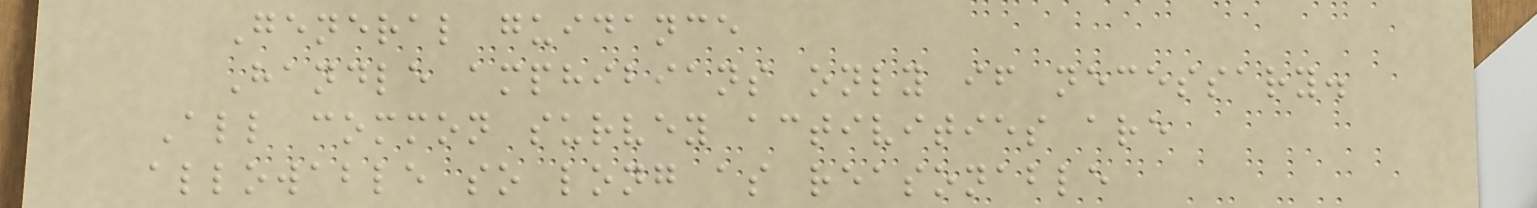General guidance
Handle amphibians only if necessary.
All common survey activities are
allowable so long as reasonable
